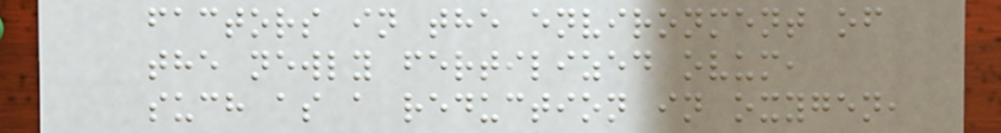factors in the environment of
the newly fertilized ovum,
such as a reduction in oxygen,
